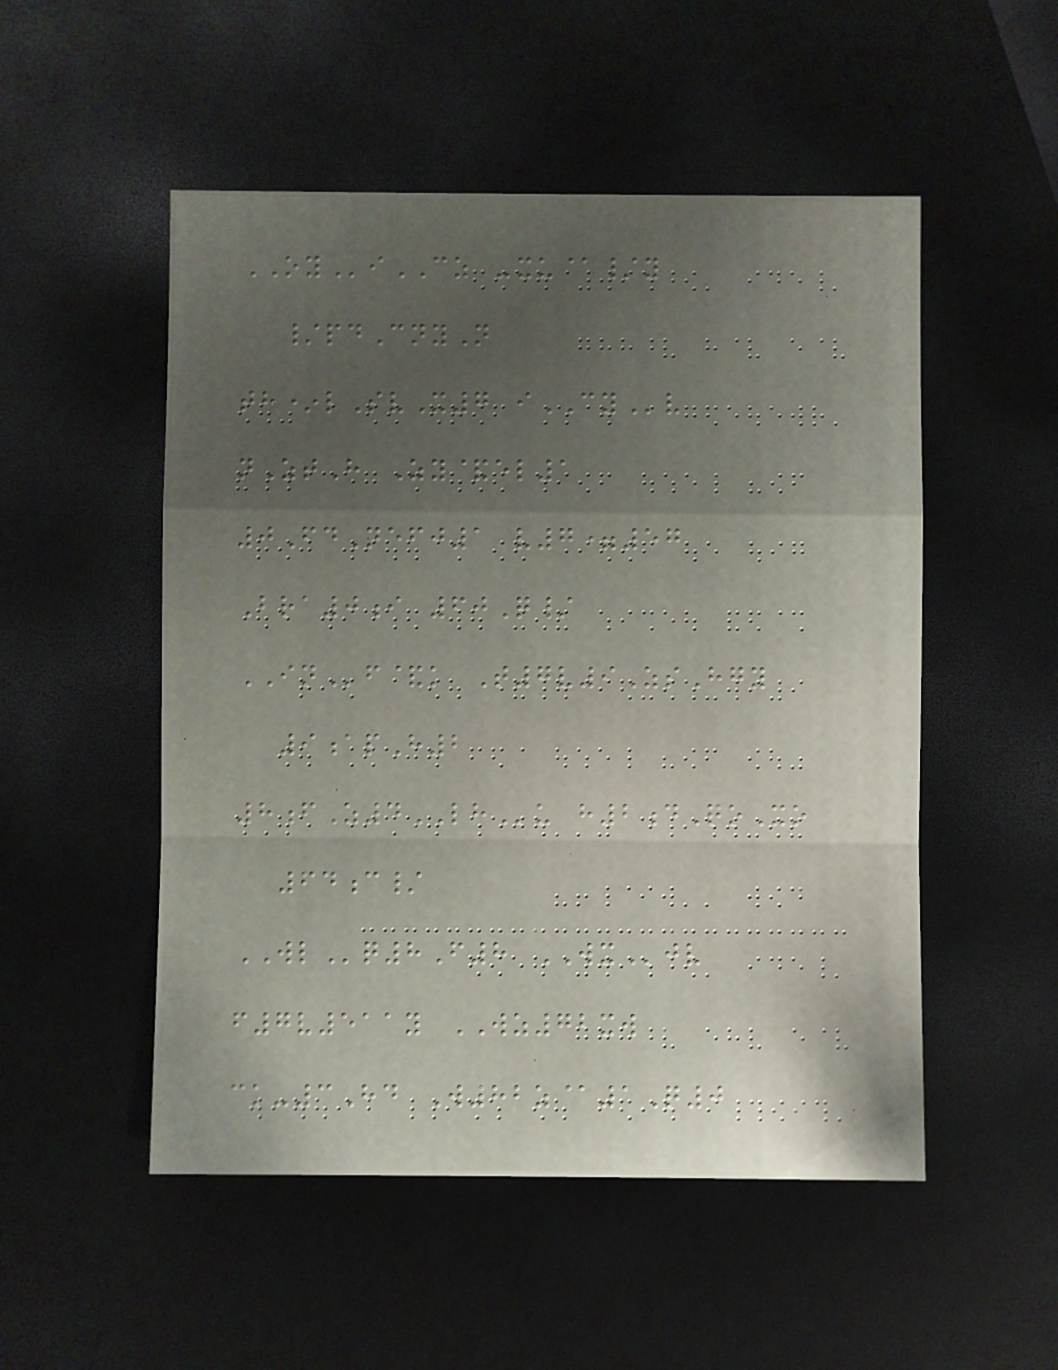OYiCZ -xu@/y
/pdCnyN
th*lSvX7 iCYv
nZtH Zy&el1
0FdNefj1 v7=57
Bra0i 60Q/
INf&k T7v9ZsHgy
9apH2
8fZ4LHu h2dQoXo
64c/
WLq8F8 WXjv
f7v511y WZ72xw
ck-3Hd W82z@1Q0
